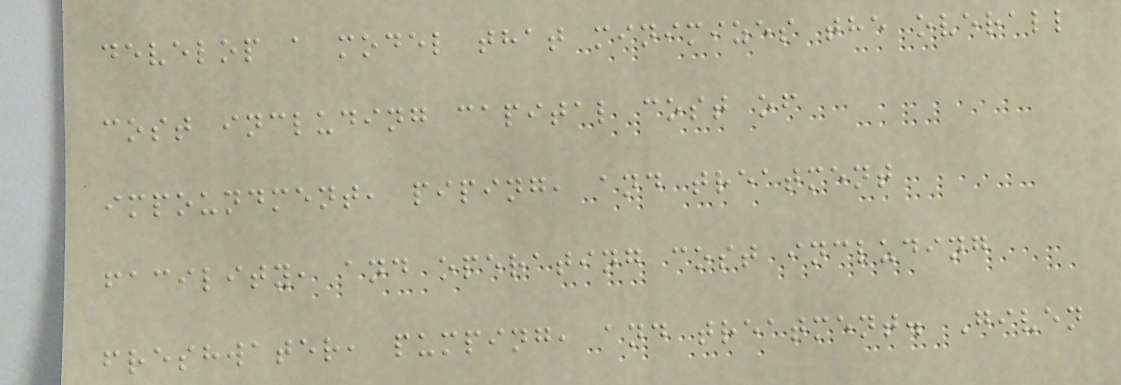develop a model that minimizes the overall
cost including capital cost of
impoundment, piping, and treatment
facility, and operating cost including
freshwater, pumping, and treatment. Given
